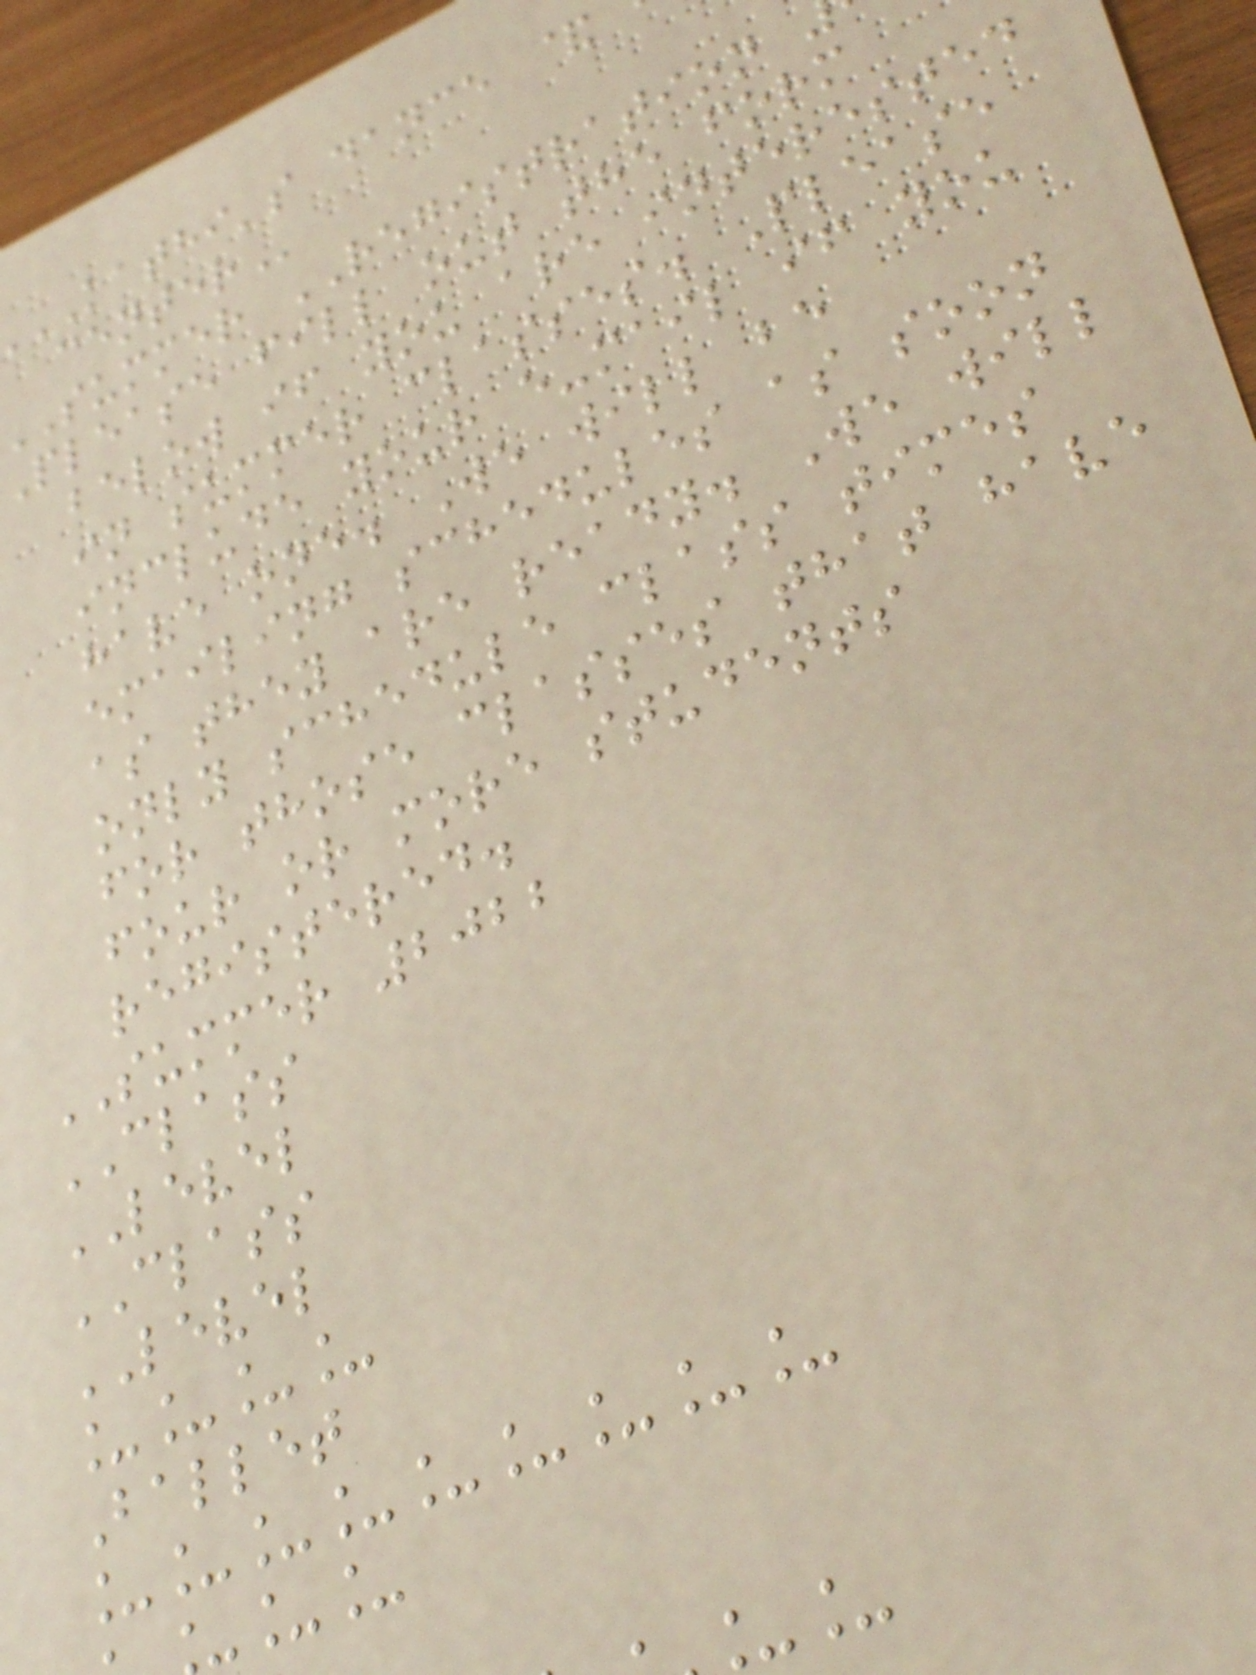kathi's dance &
summer REGISTRATION
Please fill out the form
below if you are interested
in summer classes. Please
include your e-mail if you
have one. We will be
emailing schedules as soon
as they are ready. We will
only schedule class times
for those classes that have
four or more students
registered.
SUMMER 2022
CLASS
LEVEL
CLASS
LEVEL
____
Ballet
_________
__
